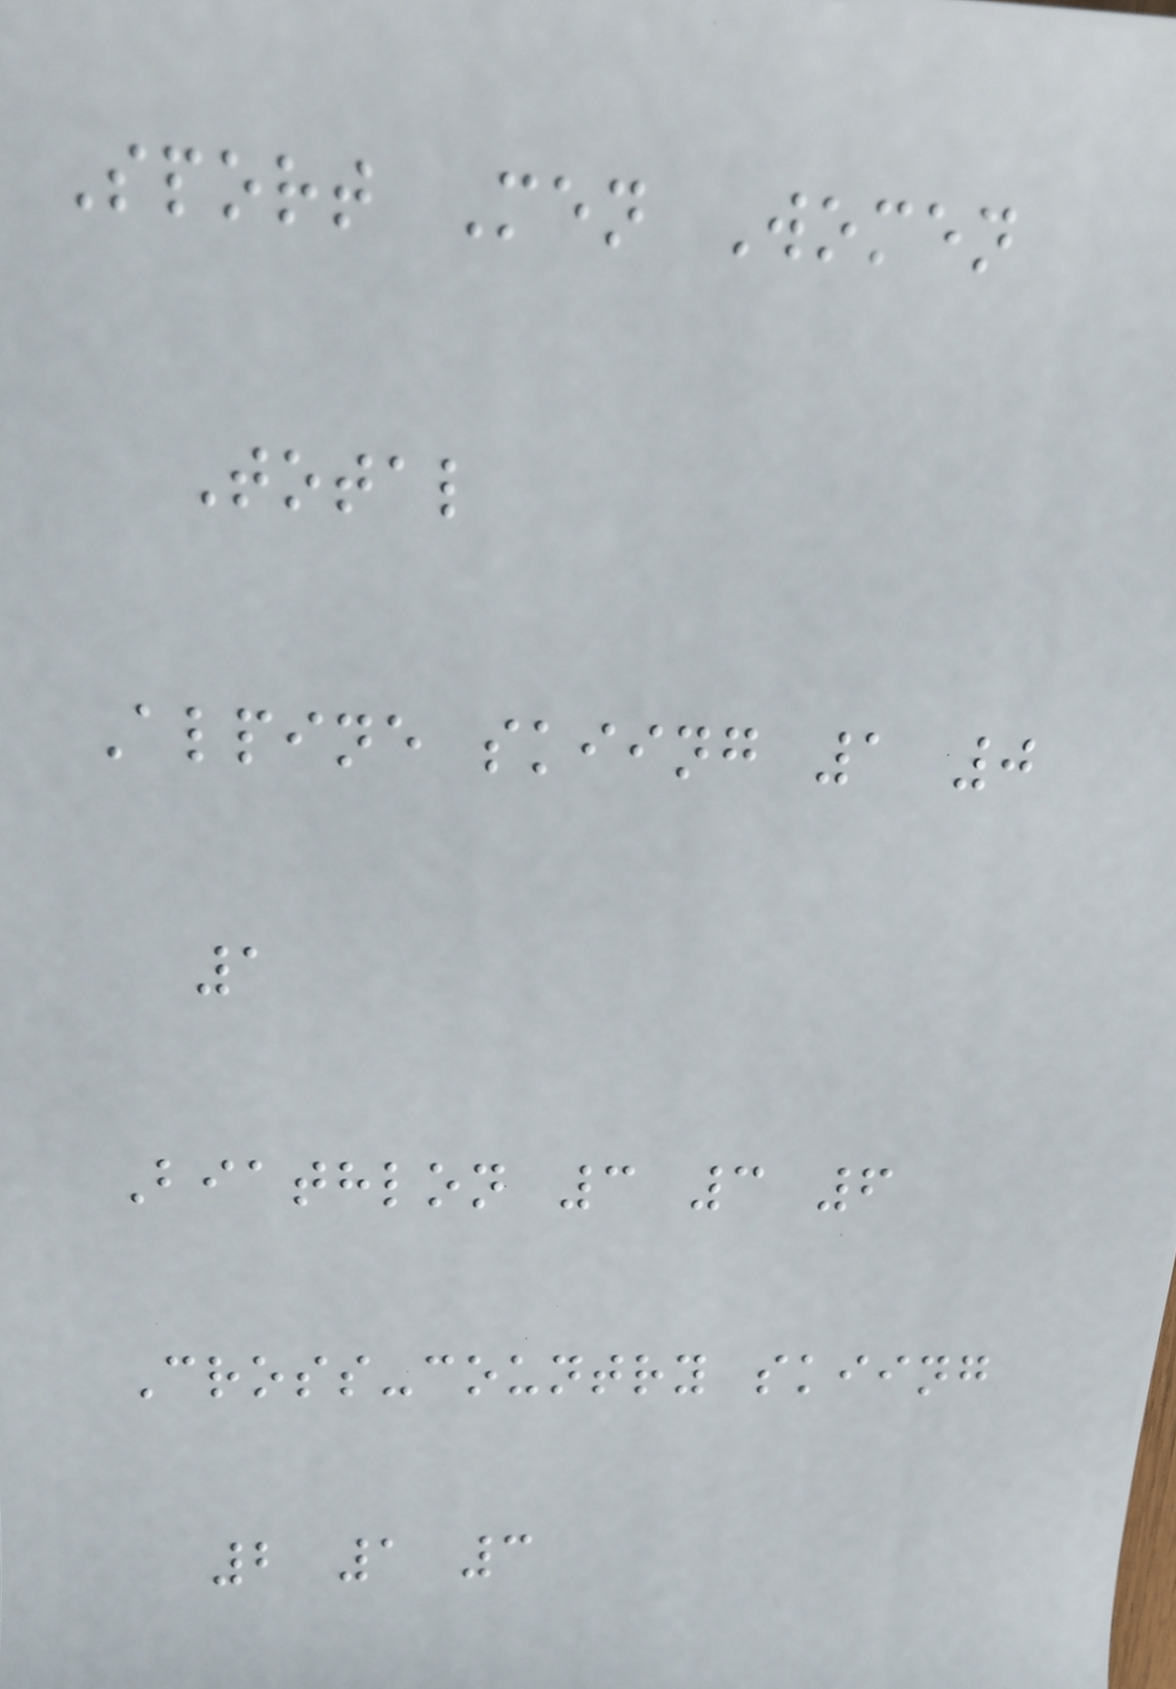Sport Men Women
Total
Alpine skiing 1 0
1
Biathlon 3 3 6
Cross-country skiing
2 1 3
